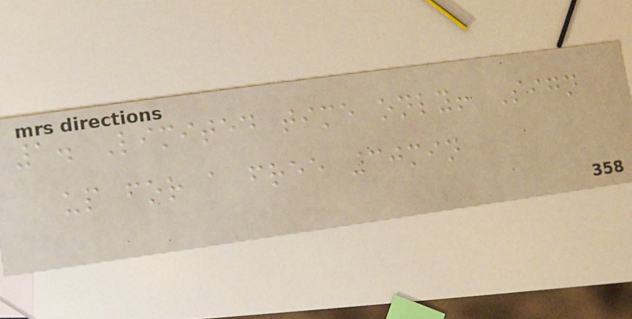1. Limited time only! Sign
up for a free 30min
